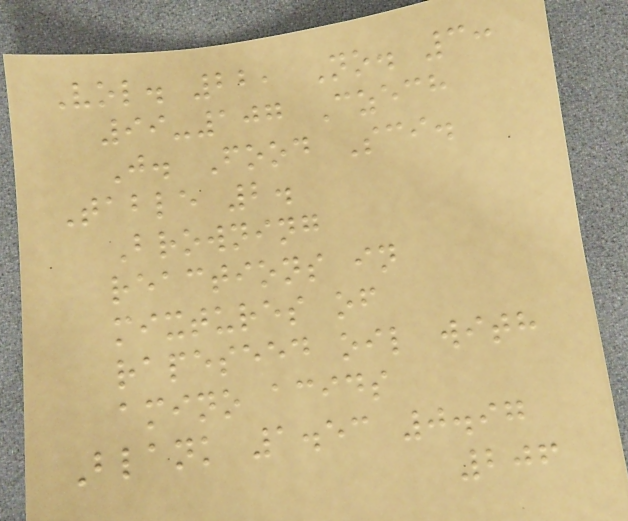Vol. 22, No. 3:
99-107 Czech
J. Food Sci.
Table 2.
Browning
reactions in
mixtures of
rapeseed oil with
amino acids
Blank 1.53 0.97
206
